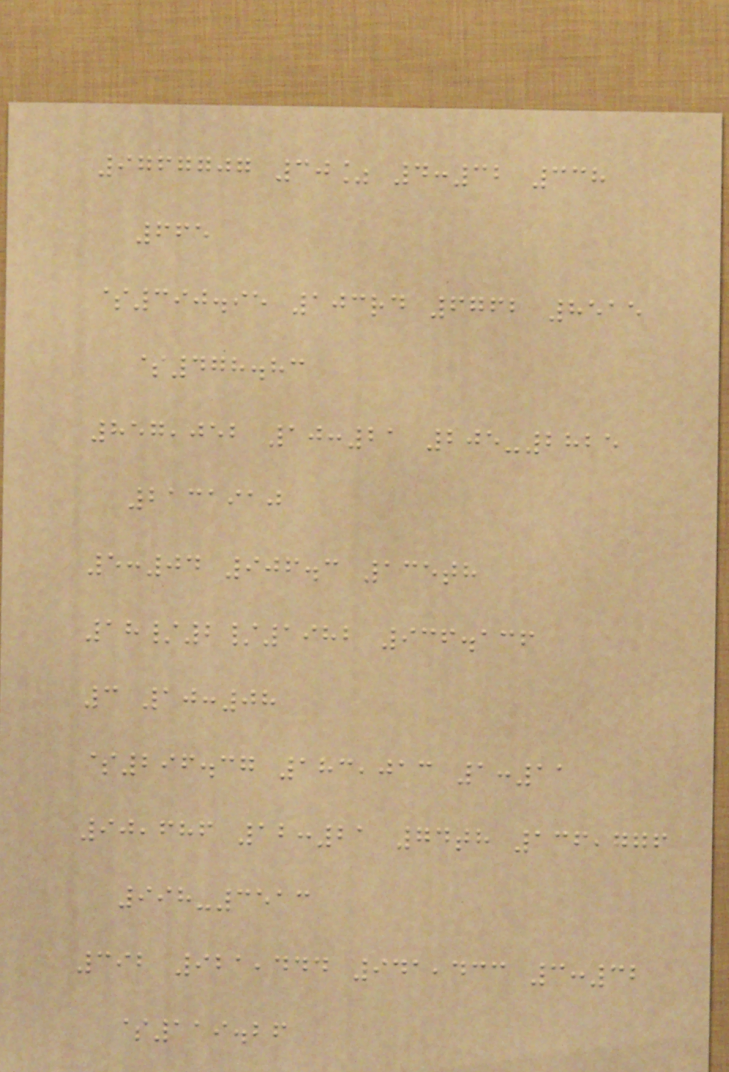9767707 30% 4:32 338
665
$390.95 103rd 6762 8515
$478.83
857,052 10:21 205-2825
2131910
5:04 906.3 135th
18/2/1982 936.136
3 10:08
$296.37 183,013 1:11
90,686 12:21 74th 136,776
998-3513
392 921,444 941,433 3:32
$119.26
